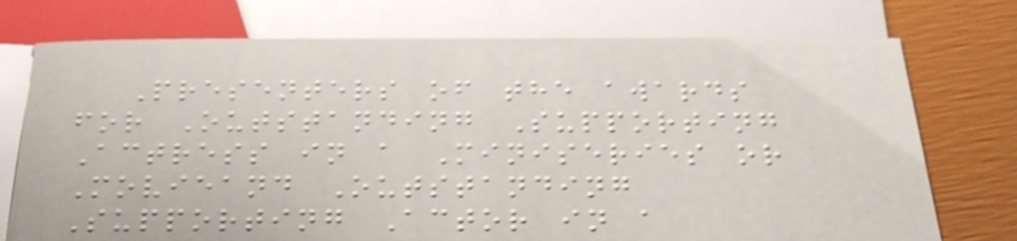Presenters of the awards
for Outstanding Supporting
Actress in a Miniseries or
Movieand Outstanding
Supporting Actor in a
